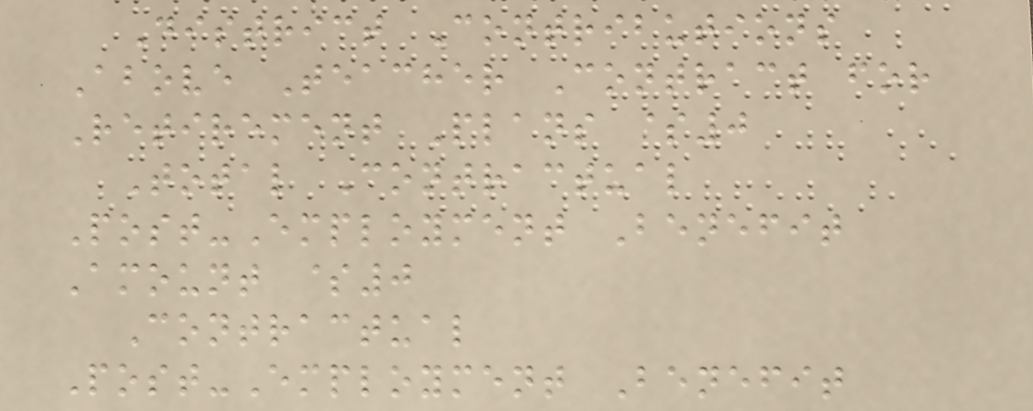District Contributions
Above Teacher Contract for
Retirement Plans $0
Total Contractual
Post-Employment Benefit
Amount $0
Contractual
Post-Employment Benefit
